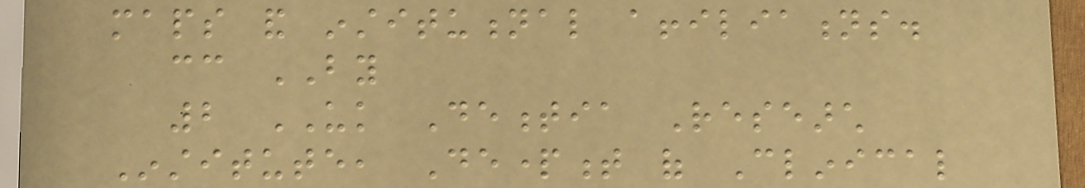maps and institutional affiliations.
cc BY
2 UK Dementia Research
Institute, Department of Clinical
